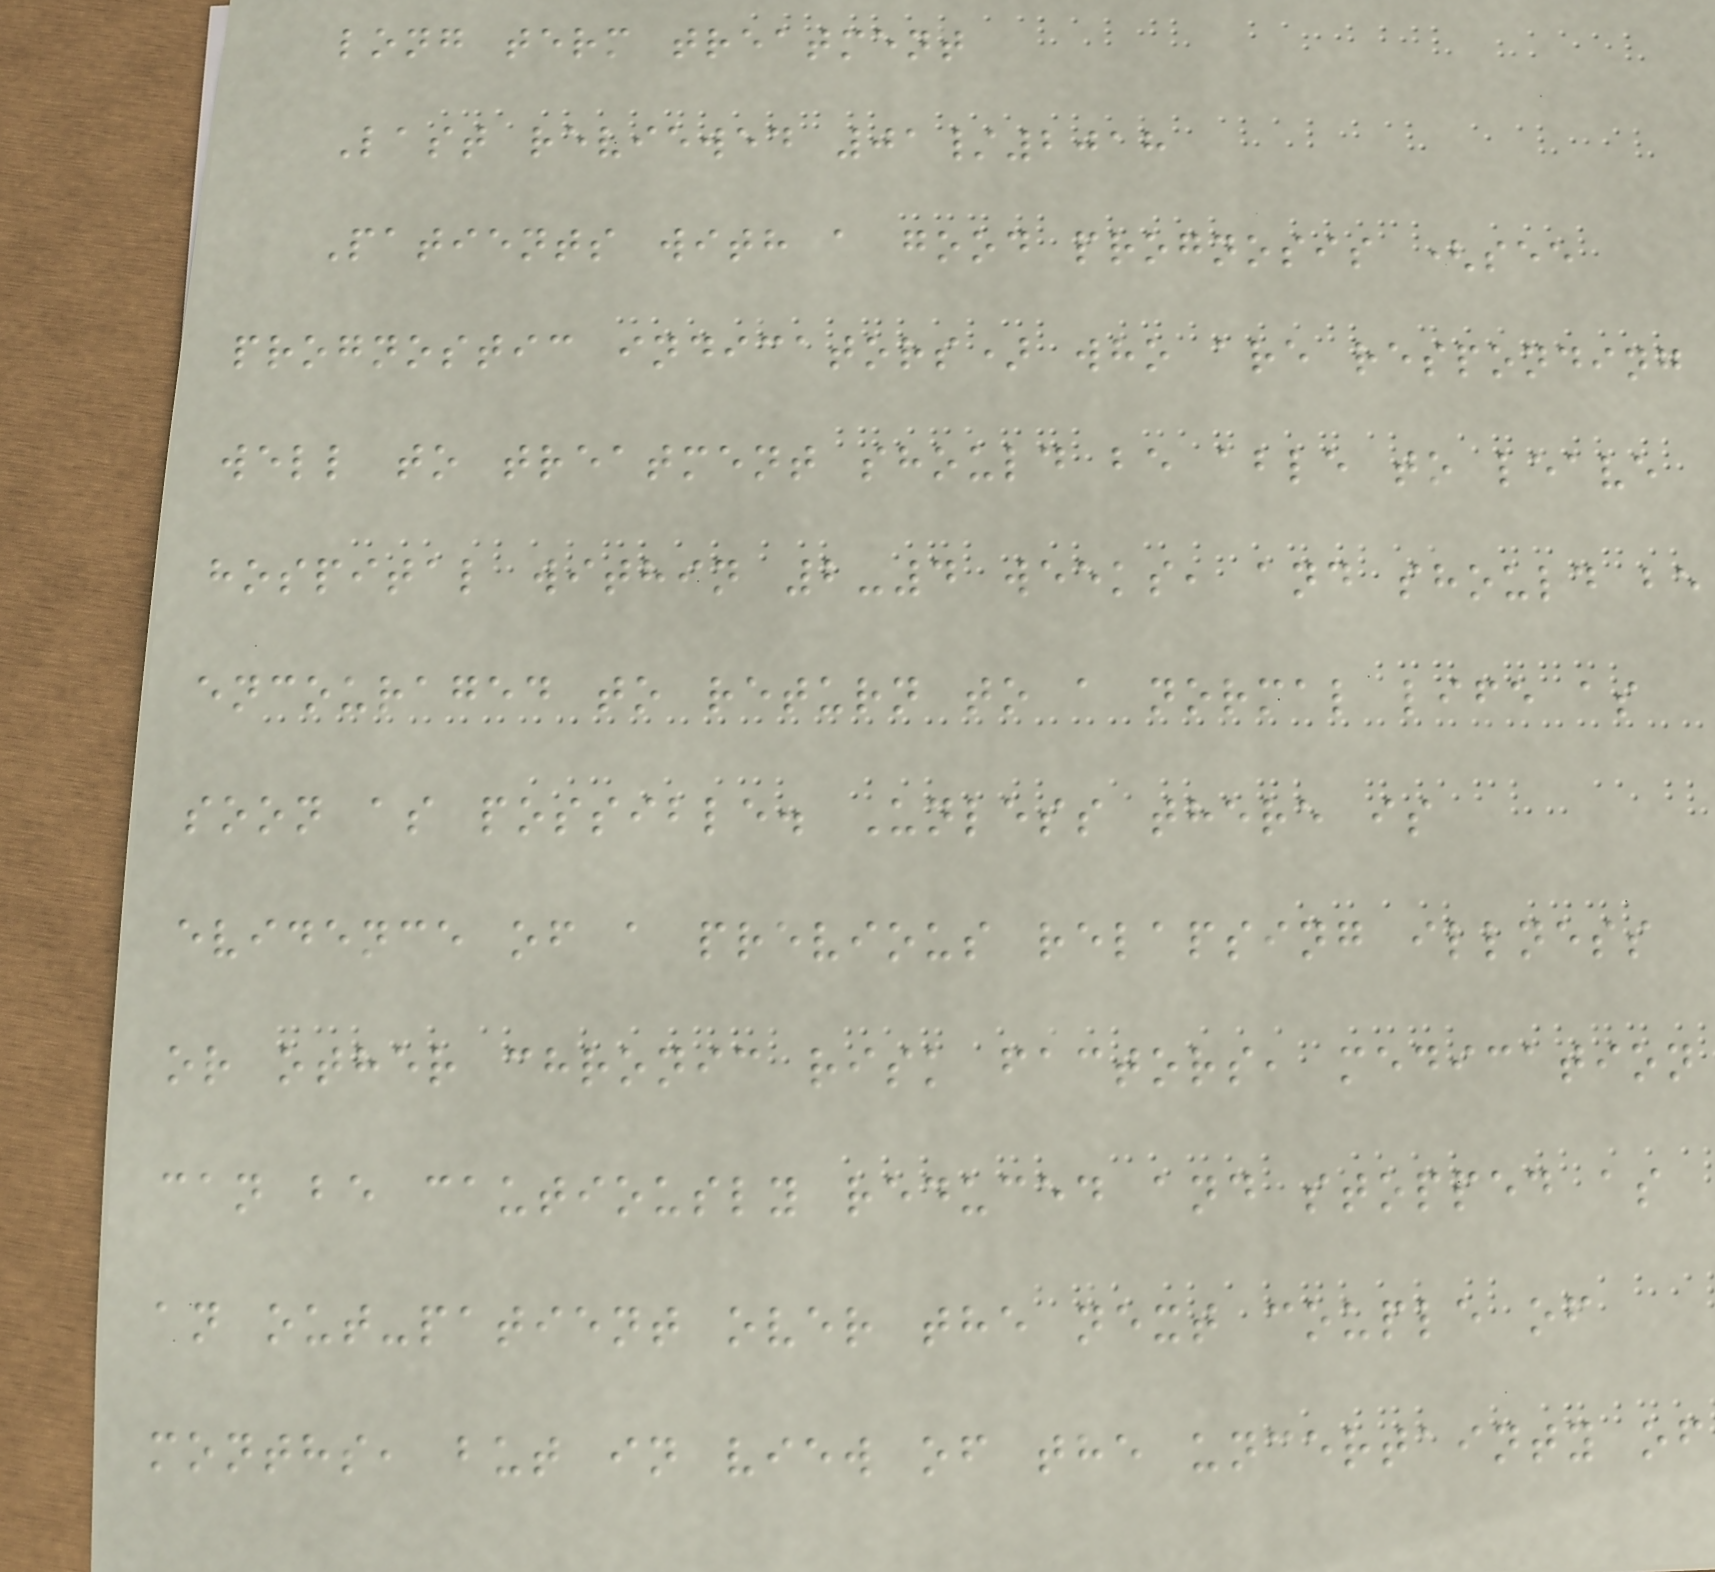long term treatment
Last reviewed 01/2018
Patients with a good prognosis (see
prognostic indicators) who are responding
well to treatment should be able to leave
hospital within 2-4 weeks, and should be
encouraged to return to a normal life as
soon as possible. Unless there is
evidence of a previous relapsing illness
or other chronic risk factors, medication
can be cautiously reduced and stopped as
an out-patient over the next couple of
months, but in view of the uncertainty of
